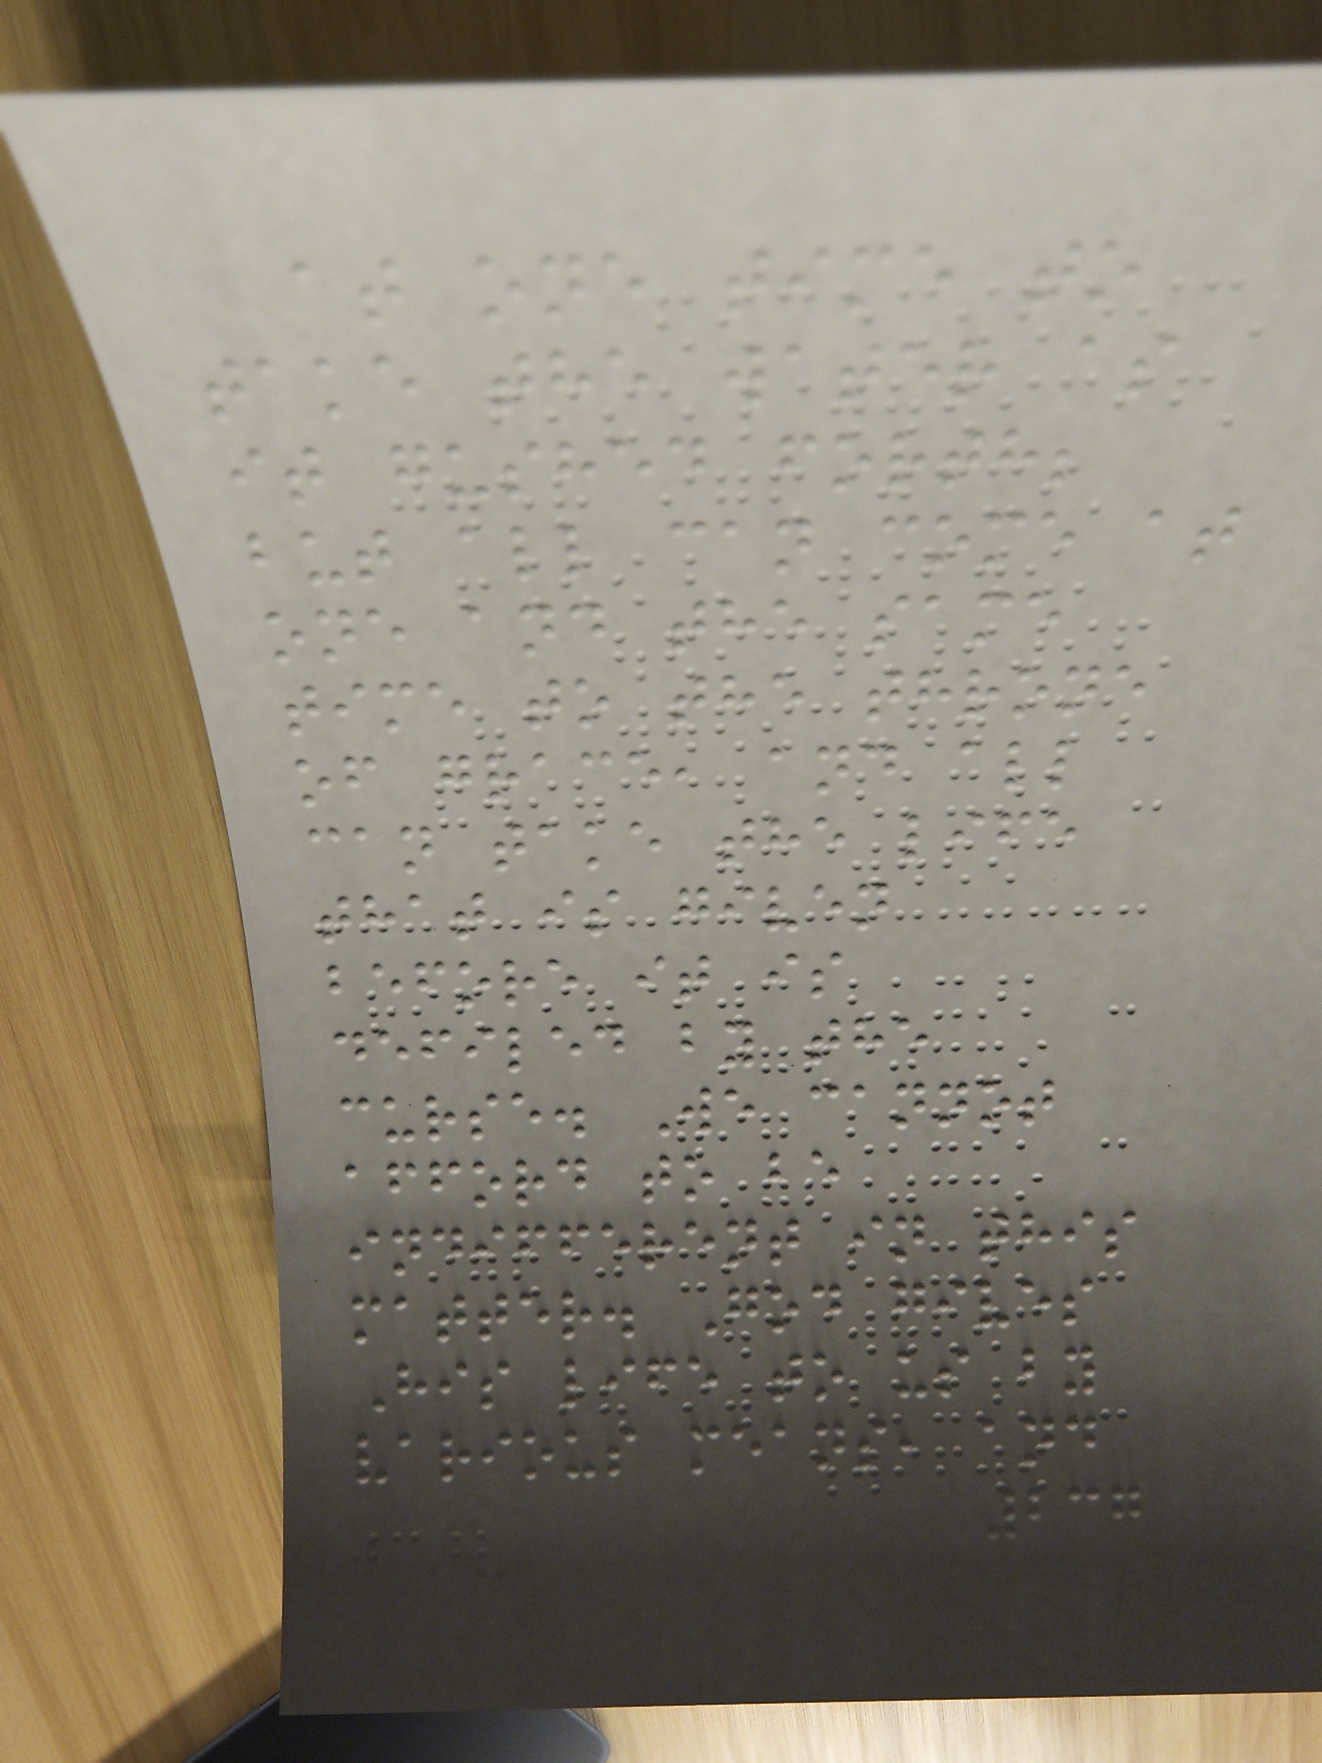at one time to
take the water as
it gushed forth;
but all can come at
one and the same
time to the throne
of grace, and all
can take the life
that is given
before it is
defiled by the
curse. We cannot
afford to be
indifferent in this
matter. God gives
His life to us by
various means, and
237
